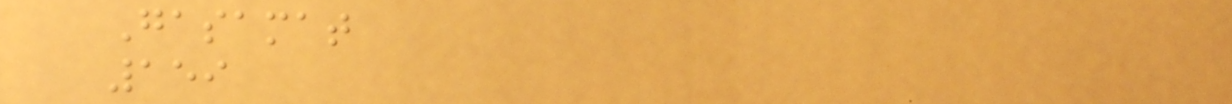Gasamat
159
